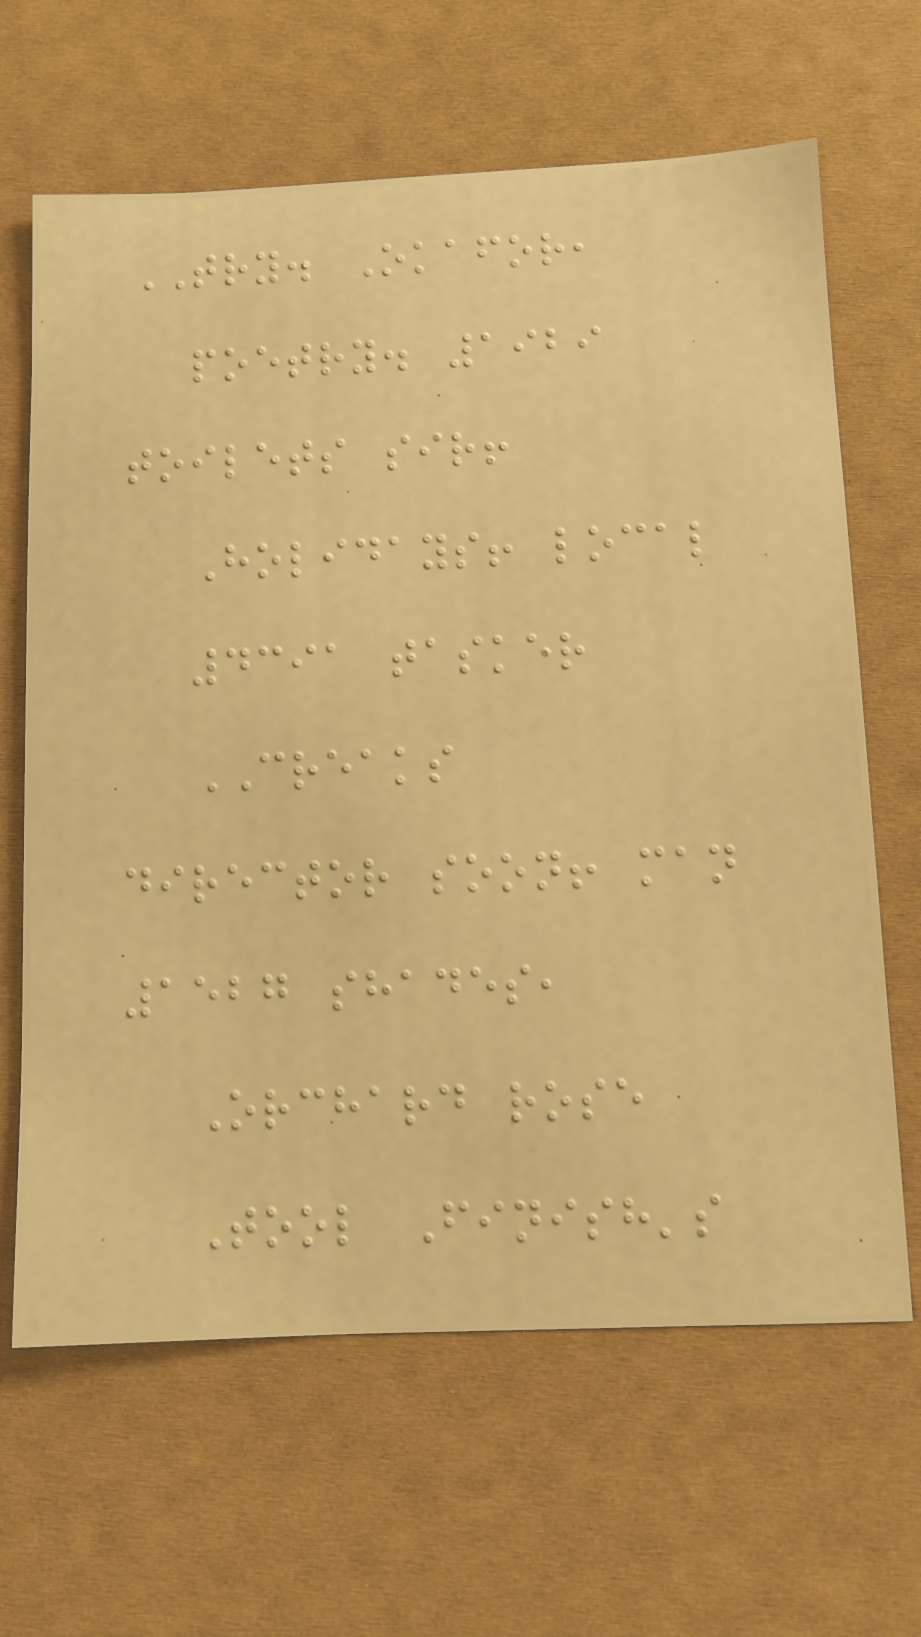TRY. Okafor,
poetry. 1929
toilets sir!
Holidays! local
4391 tasker
CREAKS
director soon! man
1527 shades,
Orchard rose
Tool Finish's
